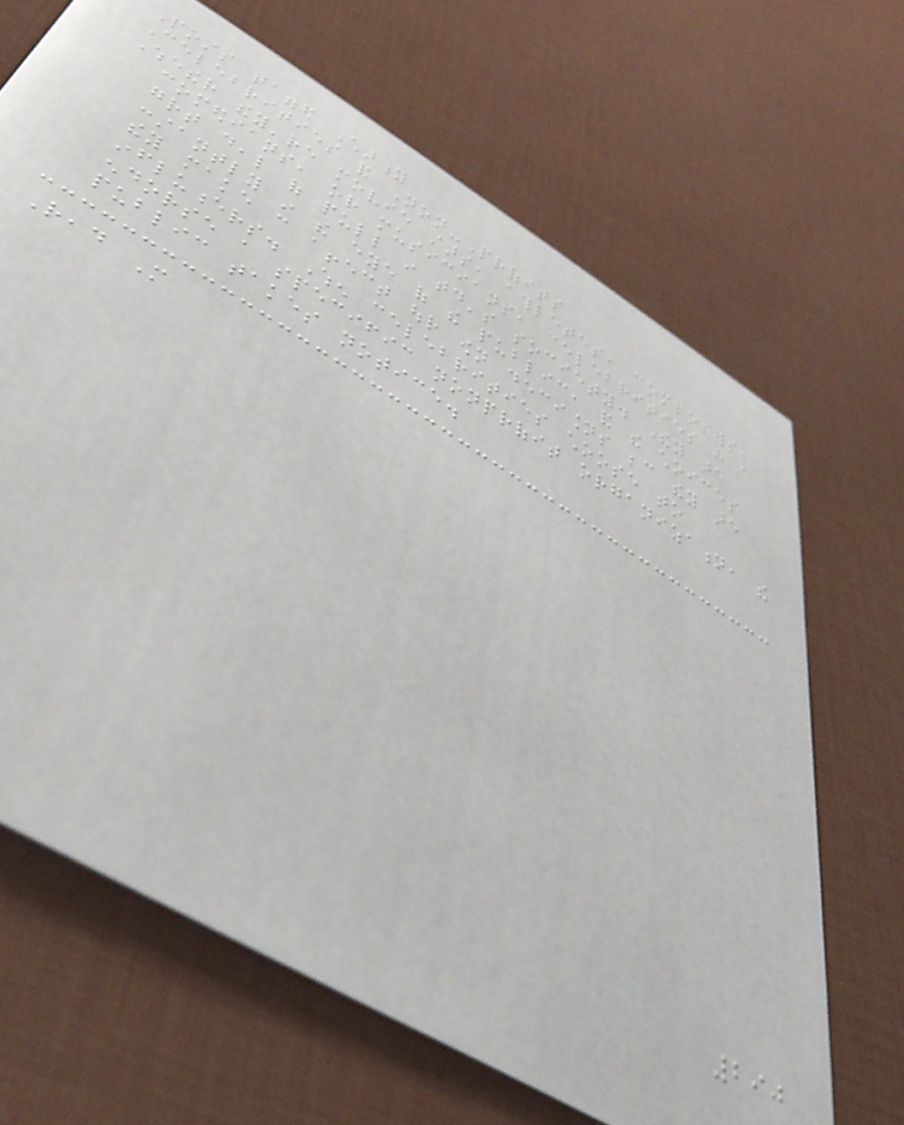Posts tagged Charity
Celebrities and Non-Profits
Whether they're movie stars, athletes, composers,
comedians, or musicians, celebrities have a
great deal of pull in today's society. They are
constantly in the eye of the public, and the choices
they make can affect our own decisions because they are
influencers. When celebrities choose to
endorse a specific nonprofit organization, the
public takes notice.
Read More
290
